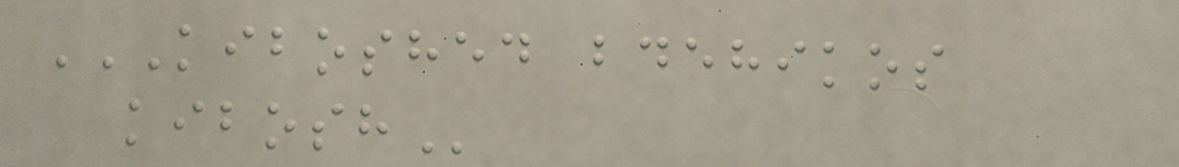KIBOSHED BDEHIKOS
KIBOSH
